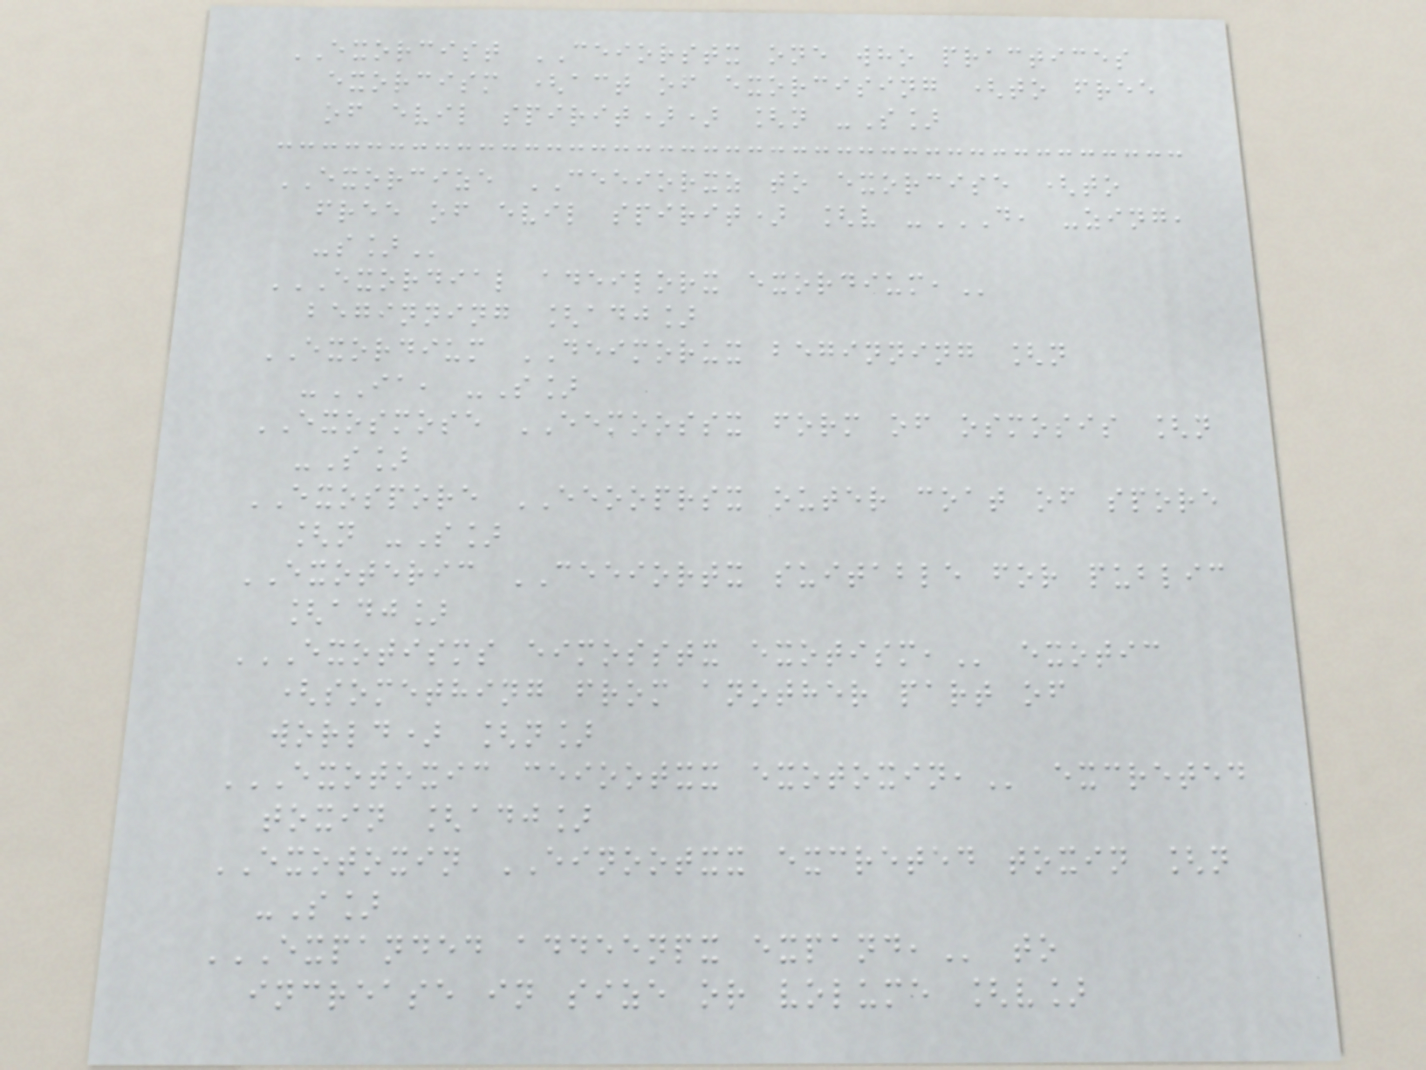EXORCIST CEIORSTX one who practices
exorcism (act of exorcising (to free
of evil spirit)) [n -S]
EXORCIZE CEEIORXZ to exorcise (to
free of evil spirit) [v -D, -ZING,
-S]
EXORDIAL ADEILORX EXORDIUM,
beginning [adj]
EXORDIUM DEIMORUX beginning [n
-IA, -S]
EXOSMOSE EEMOOSSX form of osmosis [n
-S]
EXOSPORE EEOOPRSX outer coat of spore
[n -S]
EXOTERIC CEEIORTX suitable for public
[adj]
EXOTISMS EIMOSSTX EXOTISM, exotic
(something from another part of
world) [n]
EXOTOXIC CEIOOTXX EXOTOXIN, excreted
toxin [adj]
EXOTOXIN EINOOTXX excreted toxin [n
-S]
EXPANDED ADDEENPX EXPAND, to
increase in size or volume [v]
